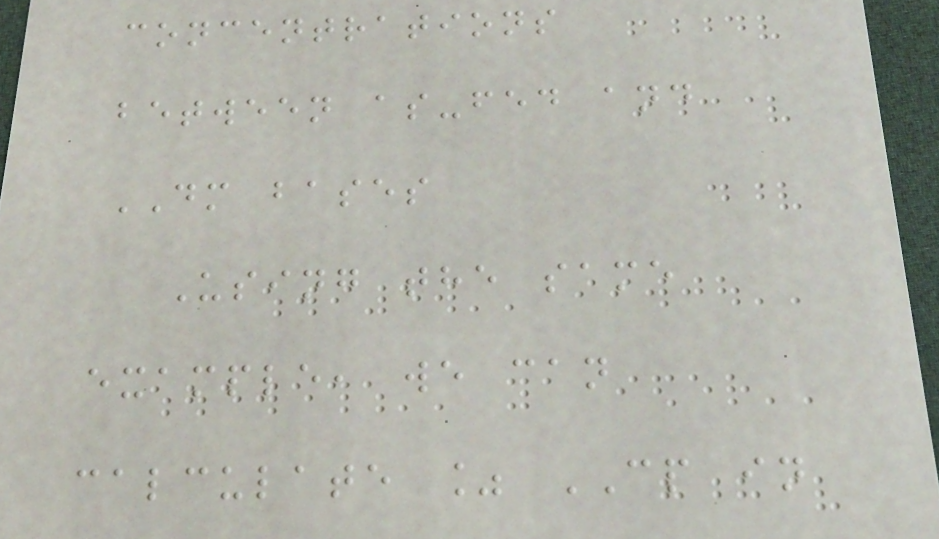concentrations
between as-fed and
DM bases
Using the same
example, we can
calculate % CP in
